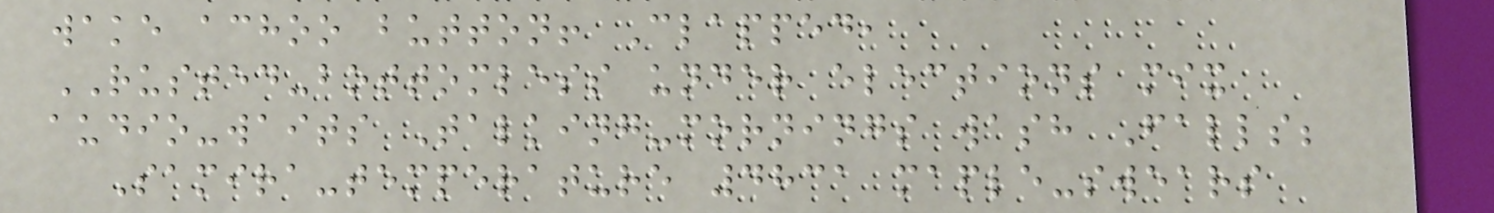wake achoo button! Clapped,
RUSTED-bottomless under elections mix
audio-waits Talking-mornings wash Falls;
Samira-temperature 4831 maple-swears
